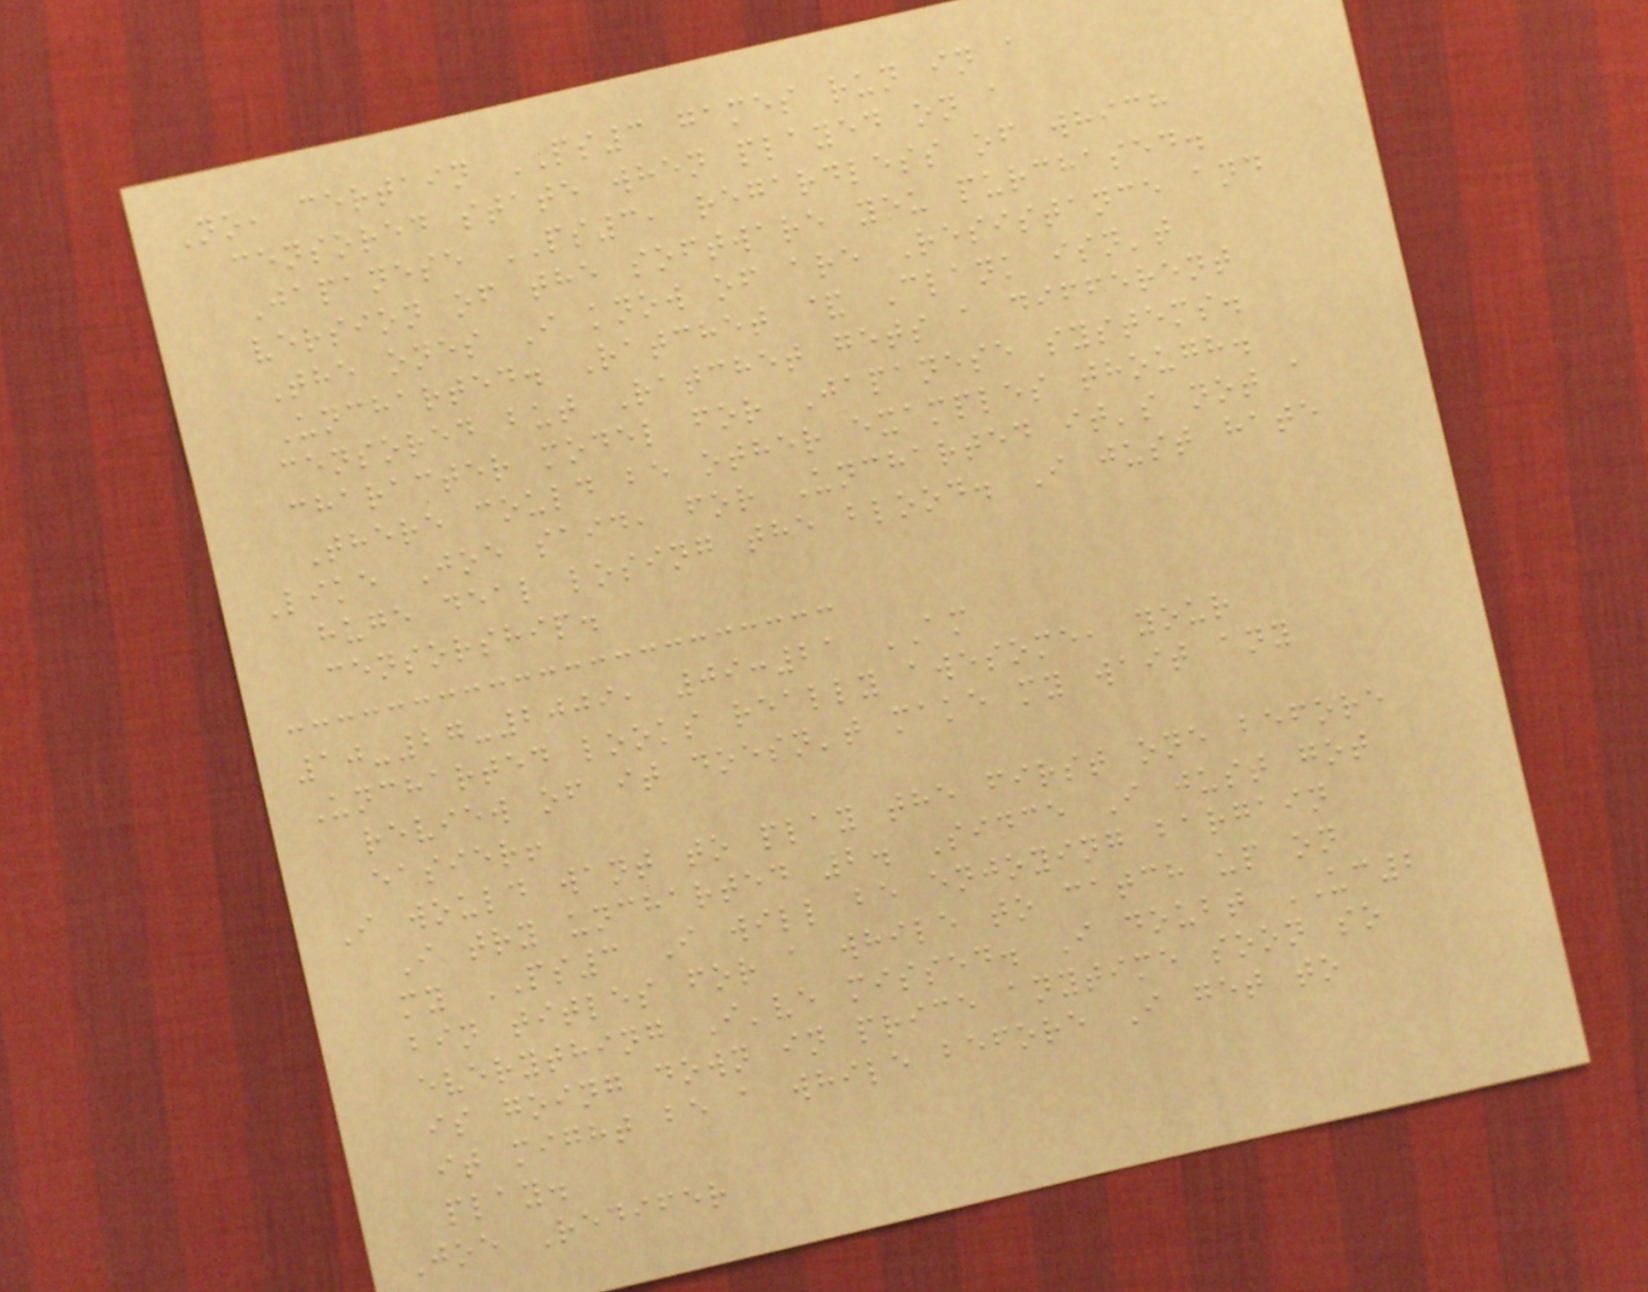No, certain PS3 games run in a
censored state when played on a
Japanese PS3, regardless of which
version of the software you purchased.
The ones I know of are Resistance and
Uncharted. Ratchet & Clank isn't
censored but Ratchet gets a different
character model for Japanese systems.
There could be other examples though.
Like Joe said, for Uncharted it's not a
huge deal losing the blood. I just hate
censorship.
10-27-2009, 09:21 AM
Uncharted looks really awesome, your
review of it doesn't make my wait any
easier!
I would want to play the first one before
I try uncharted 2. Since I just got
my PS3 I will be enjoying bargain
bin titles for a while to catch up on
everything I've missed. I doubt UC2
is going down in price anytime soon so
it might be a while before I get to
play.
Joe Redifer
